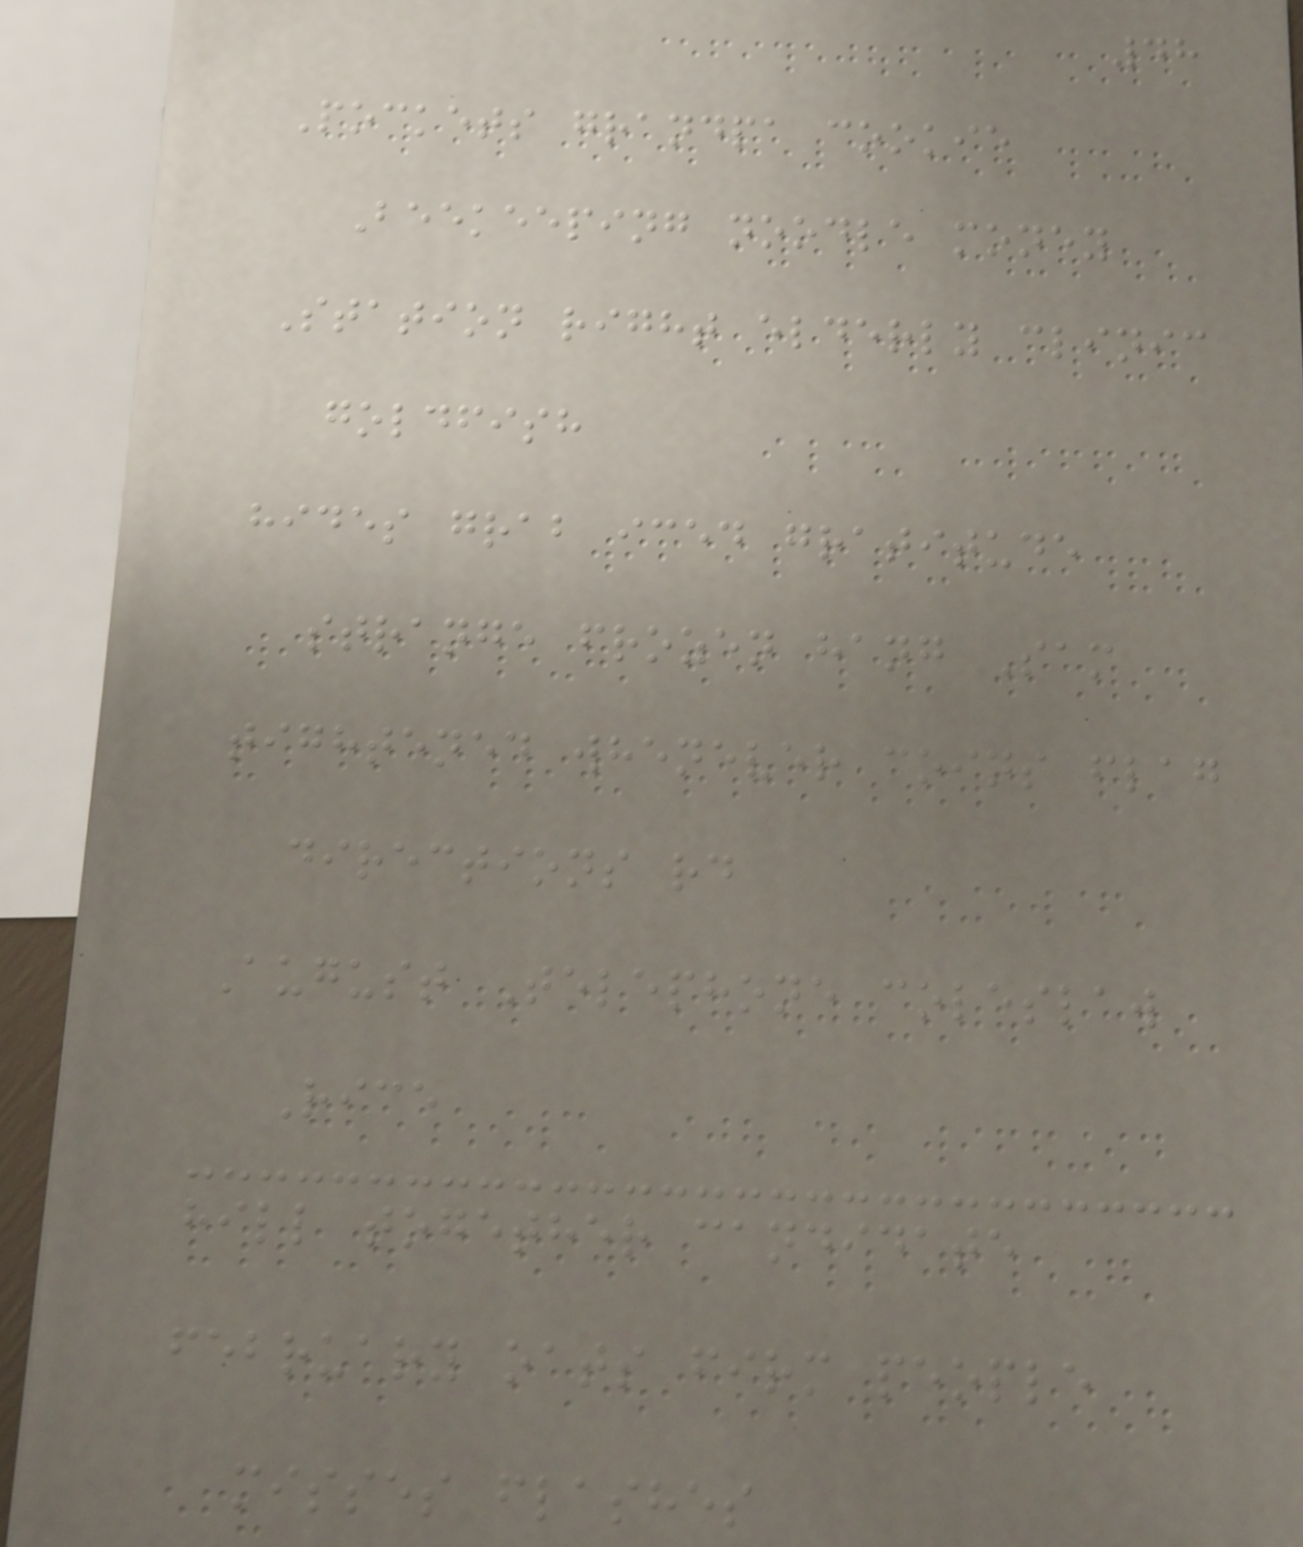48
Pockets grandpa cookie
Beekeeping noodle money
Station right elderly clinic
goldfish
hides grab iced gratitude
strange frozen hang Sam
tightened whenever coins flag
directions rd
August Telephone coleslaw
Rice
hill together candidate
february oats firm people
misses flashes
